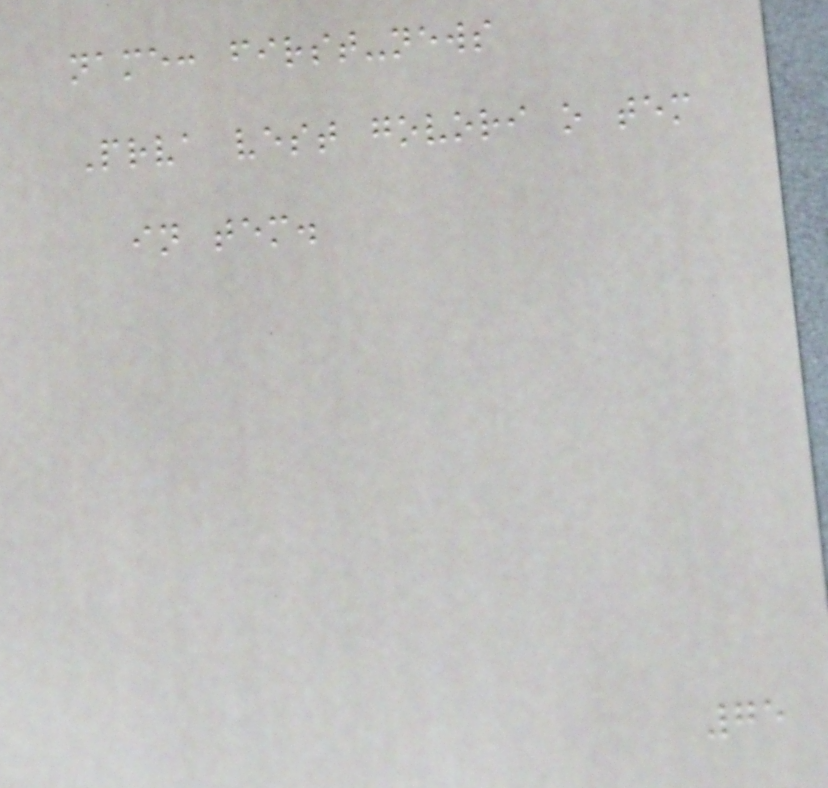name: first-news
Prva vest govori o tem
in tem.
75
